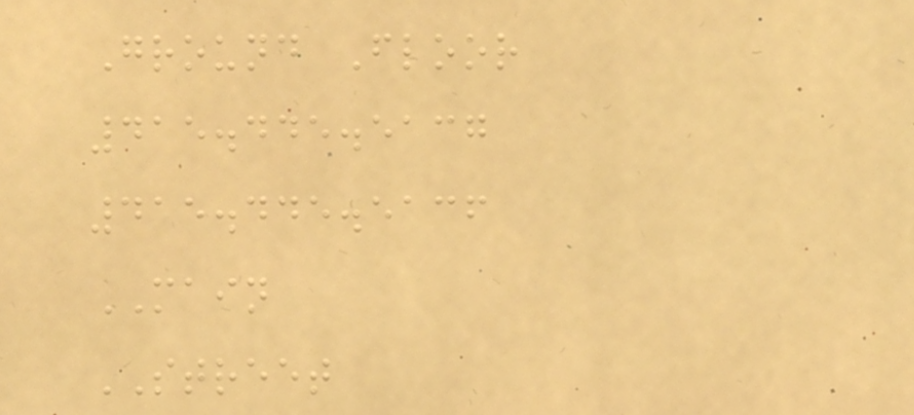Ground Floor
415.445.5137
415.445.5136
MAIN
STREET
